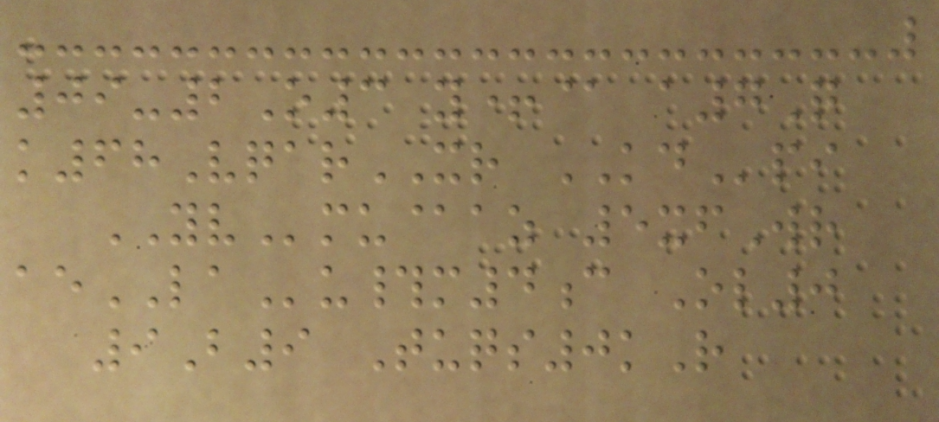09-2O3 y+@ a7Q
k68VqarXR KDpi
YVmu@az 5xfWr
aeLAu#m4c Ol0
9B9 Tuqs0kR
